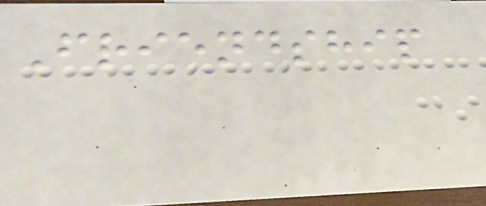Friendship
